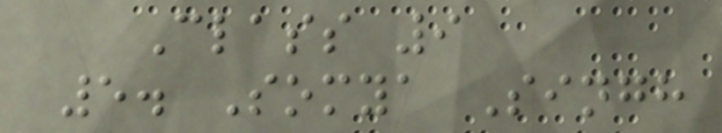Class 9
5. Somya Singh
